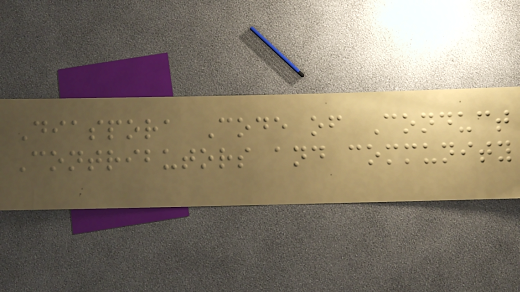Diaspora Code of Conduct
Contributors and community
